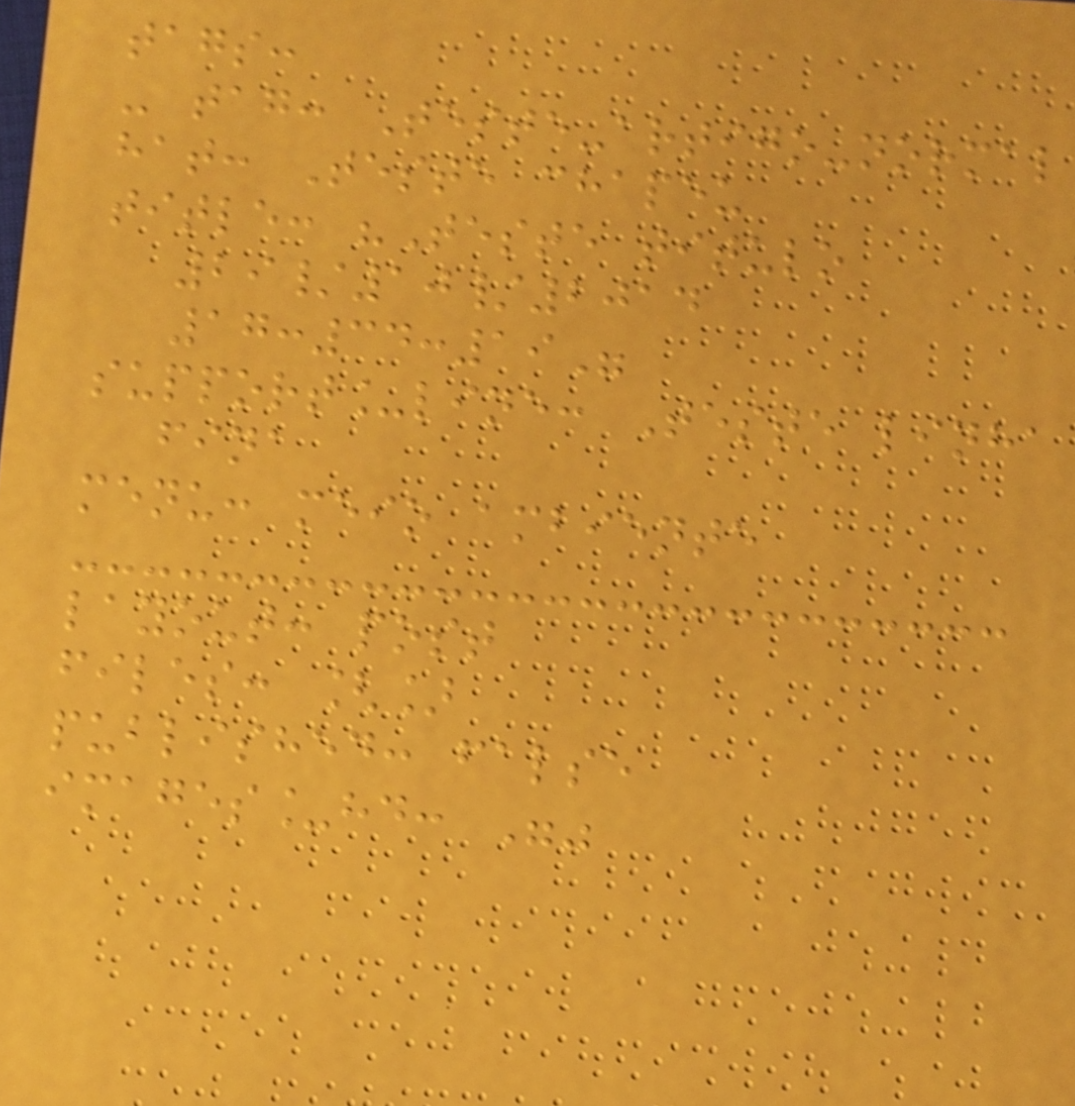tags:
- tag: Teste-artigo-normal
hat: Teste chapeu
title: "Teste titulo
29/10/2014
17:34:19"
support_line: Teste linha
fina
menu: meio ambiente
layout: post
files: []
published: false
images_hd: ""
